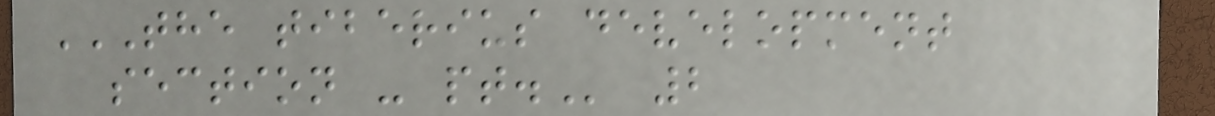THE TIBERIUS DEVELOPMENT
SECTION - PT. 2
